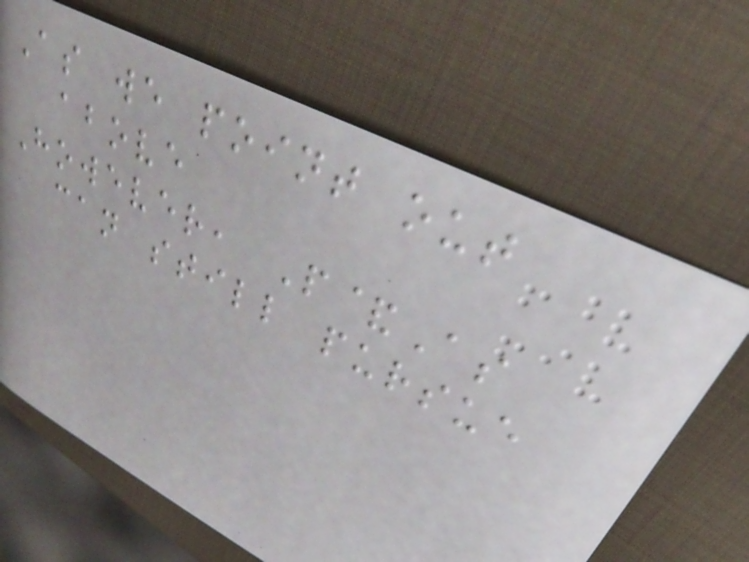As we point out
above
However, P&As
can still pursue
